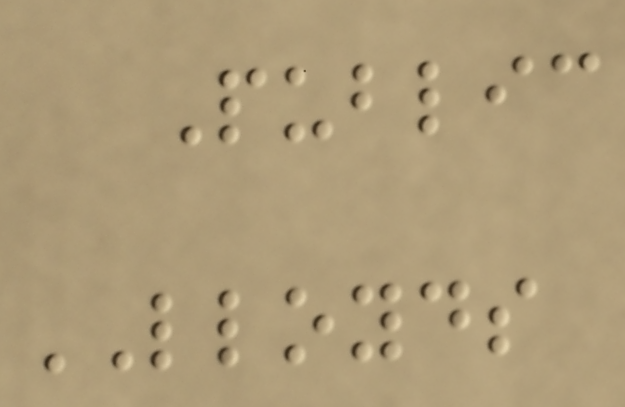Public
LLOYDS
